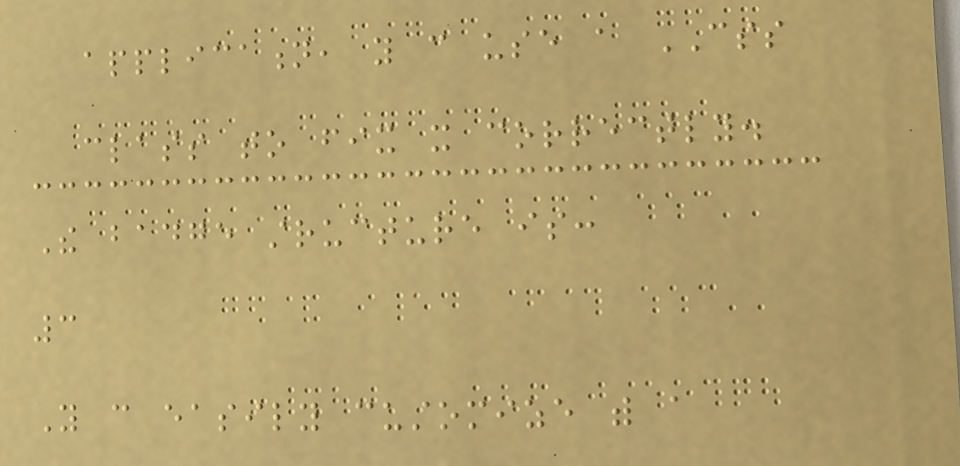application, you can use a CSS
class to fix it correctly.
The badge structure is:
3
You can easily customize with a
